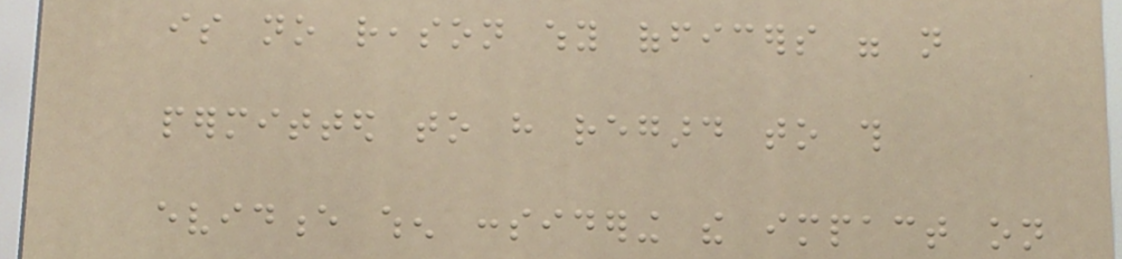is no reason why officers were not
permitted to have regard to this
evidence when considering the impact on
